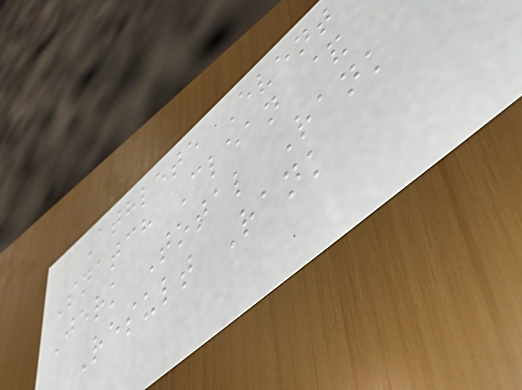Athlete Event
Snatch Clean &
Jerk Total Rank
Result Rank
